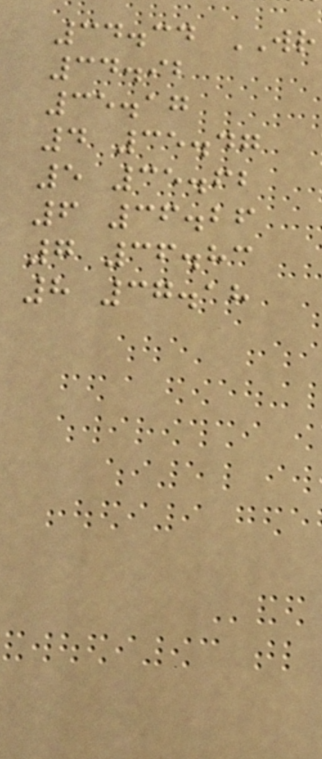34.34 WR
34.92
35.17
4 35.47
5 35.62
6 36.26
7 36.83
8 37.18
